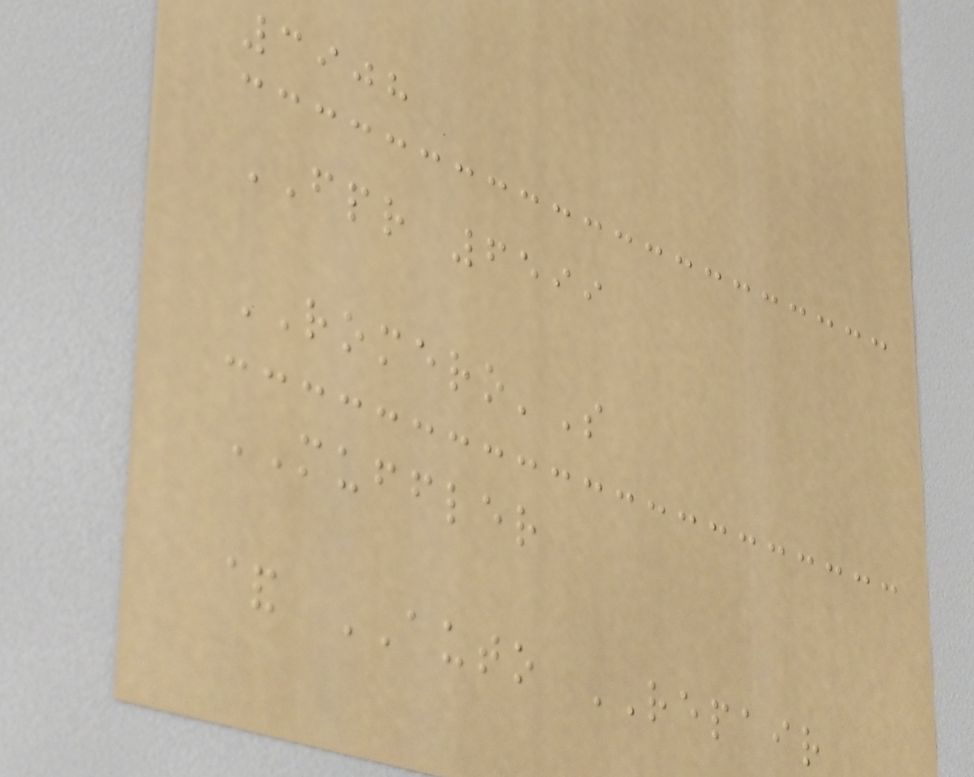3908
FPR 6599
ROMERO'S
MUFFLER
& AUTO REPAIR
